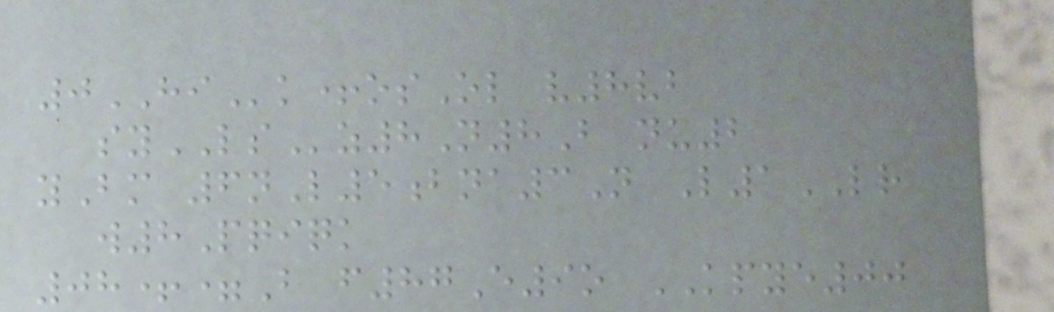0HIk+osOl v8vb
syLSz8N8B nu2
yBm 6nL5bna3N L1LR
w8Pqiqk
08+=B f87E9o KPYE00
